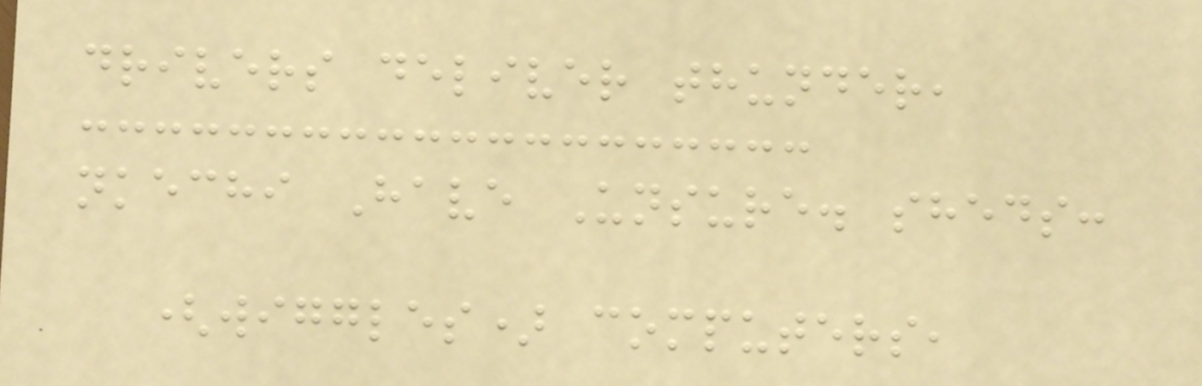drivers deliver thunder,
nkechi Have Unsure. sheds:
(wiggles) computers,
